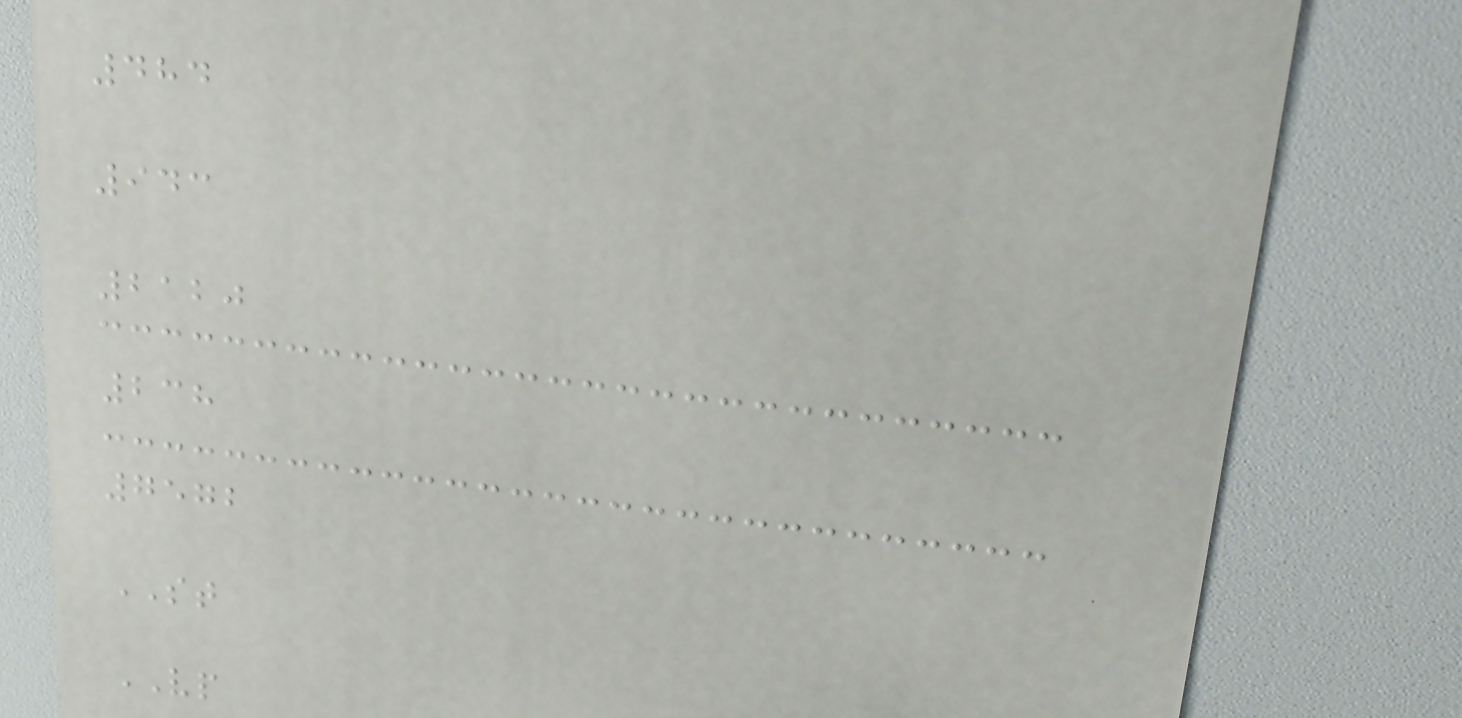484
943
2120
238
7572
ST
VP
